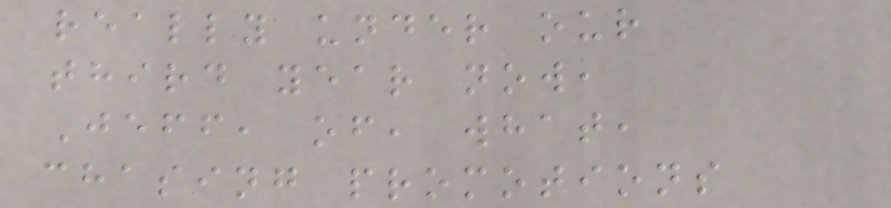really under our
third year now,
Jeff, of, what,
chasing promotions
